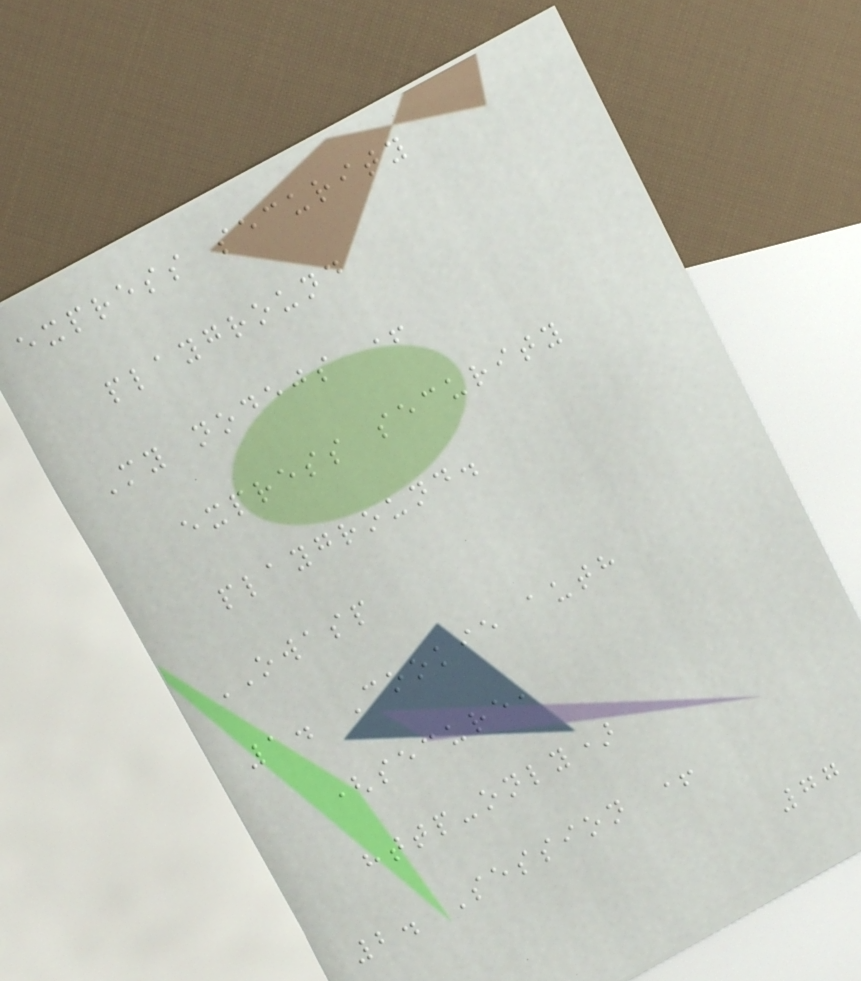express security
playground
My nodejs +
express security
playground.
OWASP
1. Cookie auth
(secure,
http-only)
2. Session +
77
